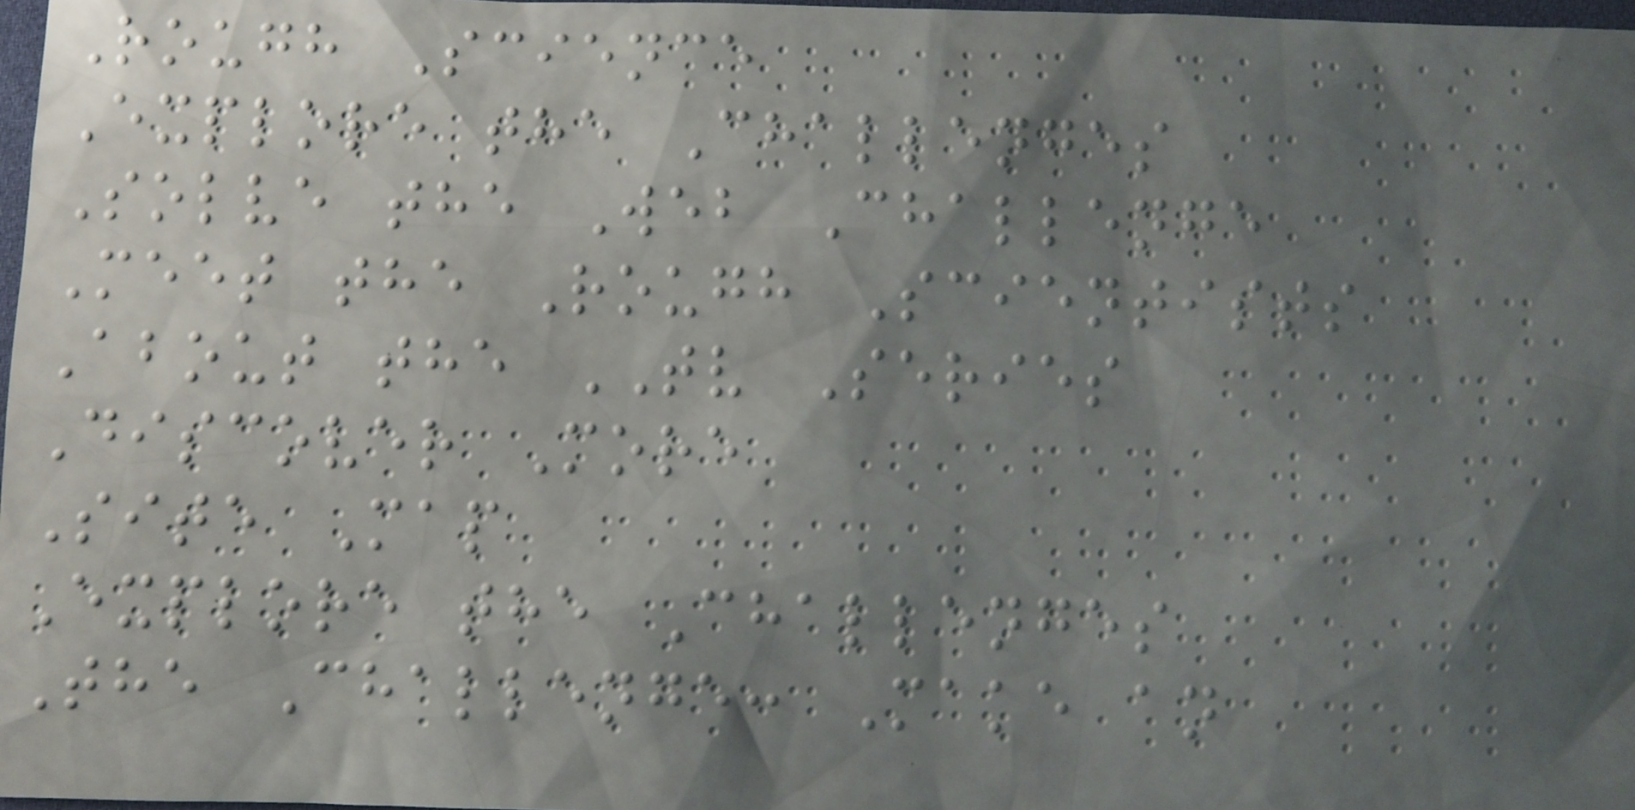Rough Science
Explore the Challenges
Solve the Web Challenge
Meet the Rough Scientists
About the TV Series
Discover More
Site Map
Explore the Challenges
The Challenge: Make an
